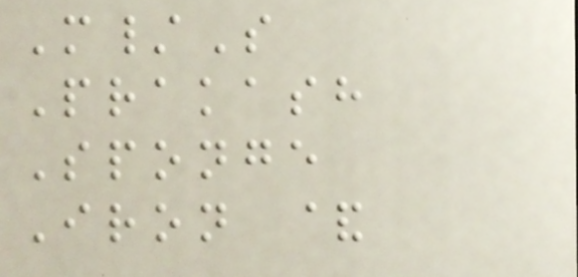M/S
Prakash
Sponge
Iron &
